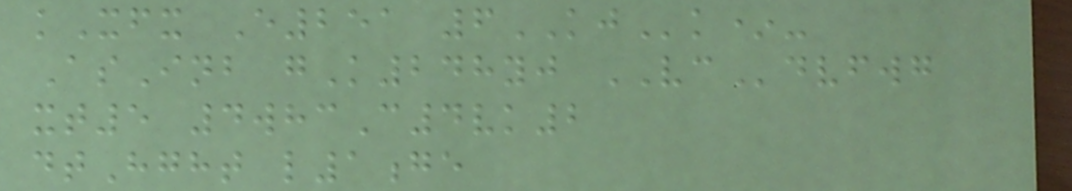kXfx E251 6KJk*-
AsInb gK248yj VCdvfwg
xt5 4whcC4vk2
dtHght l1ge
